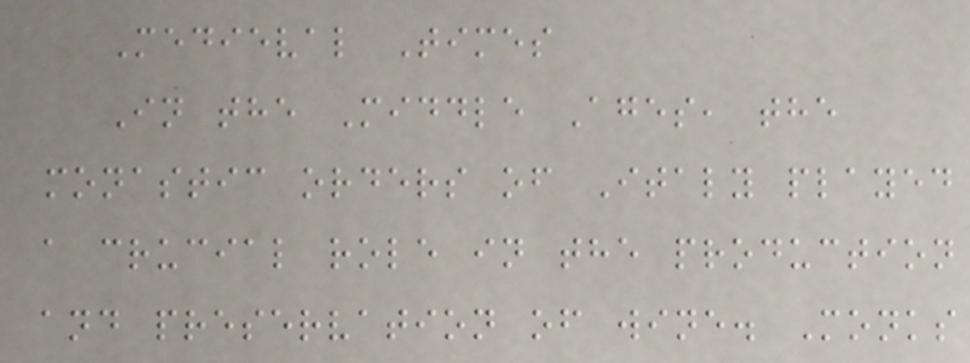Medieval Times
In the Middle Ages, the
monastic orders of Italy played
a crucial role in the production
and preservation of wine. Monks
